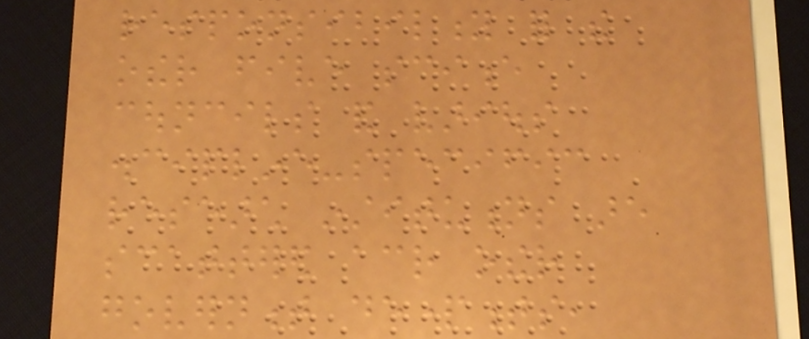responsibility for the
other five science
councils and various
discipline-specific
research institutions are
scattered across other
government departments,
